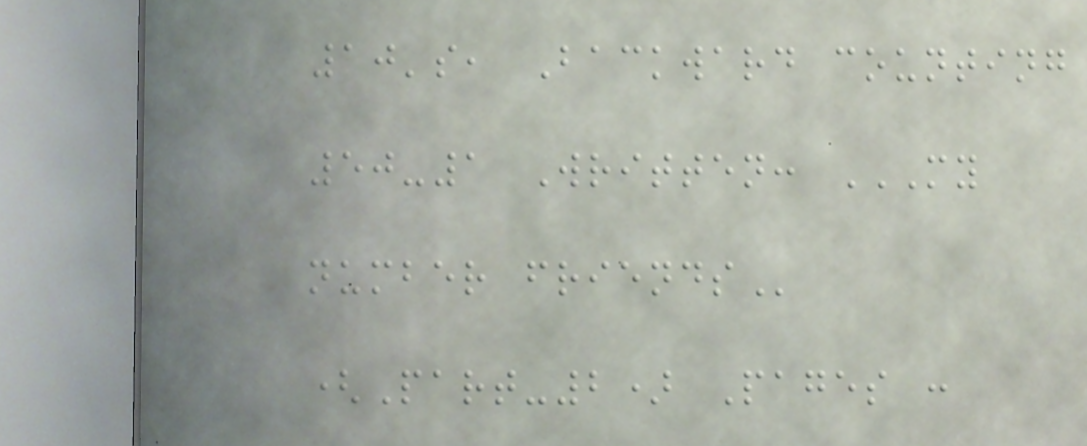10's, Backward counting
50-1 Written: MY
NUMBER FRIENDS
(Part-2) Pages :
